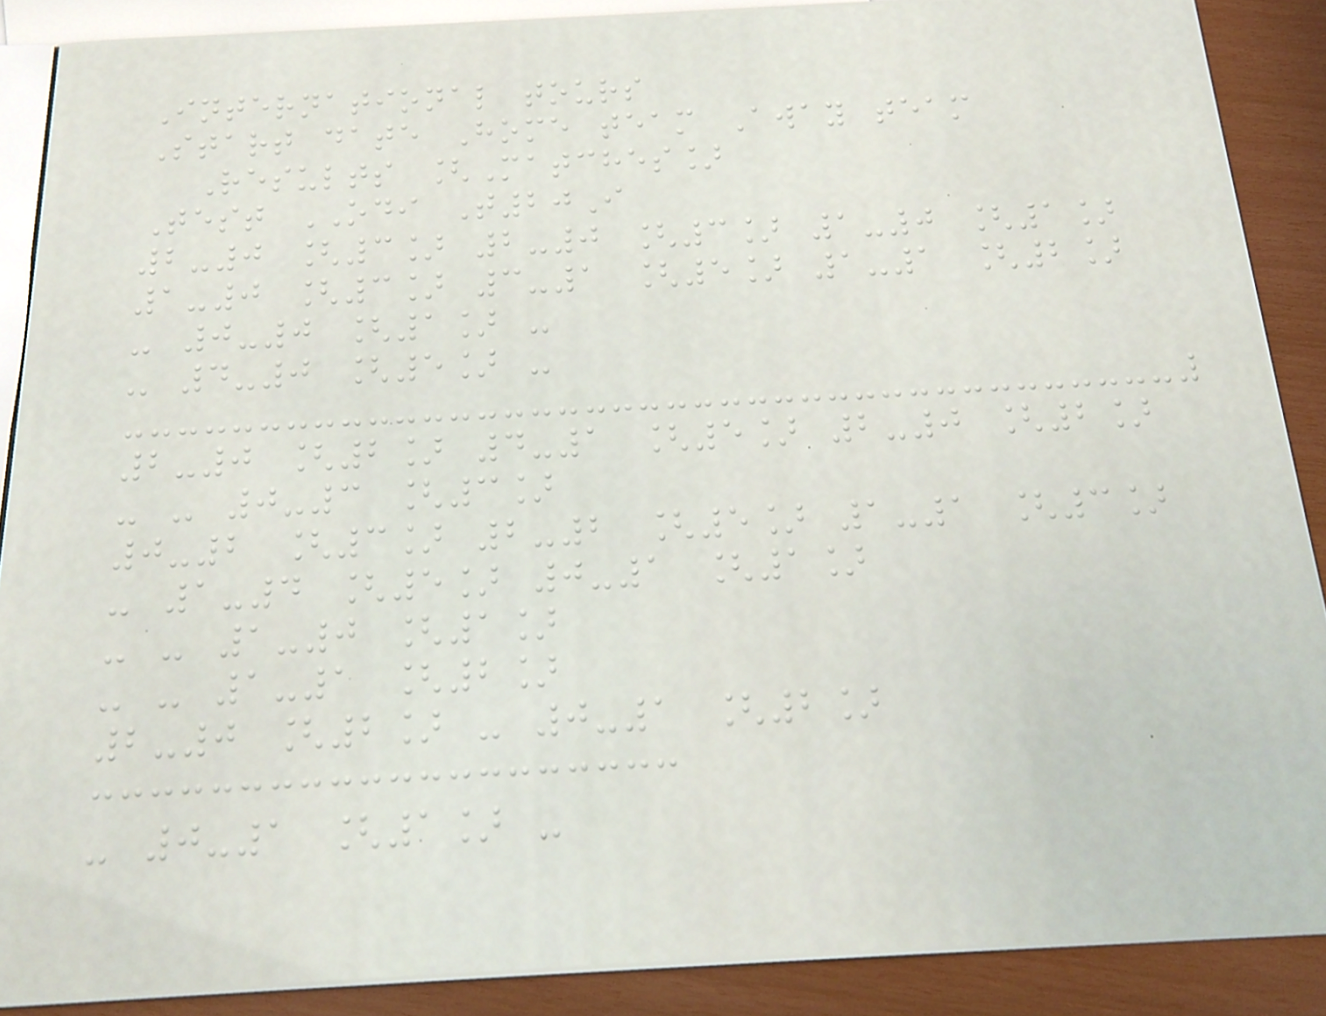International tours
Start date Home team Away team
Results [Matches]
Test ODI T20I
2-0 [3] 2-0 [3] 1-0 [1]
1-0 [3] 3-1 [5] 1-1 [2]
- 0-0 [1] -
- 4-0 [5] -
2-0 [2] 4-1 [5] 2-0 [2]
- - 0-3 [3]
0-2 [3] 2-2 [5] 1-1 [3]
- 1-4 [5] 0-1 [1]
- - 1-0 [1]
- - 1-1 [2]
2-0 [2] - 0-1 [2]
- 0-1 [1] -
